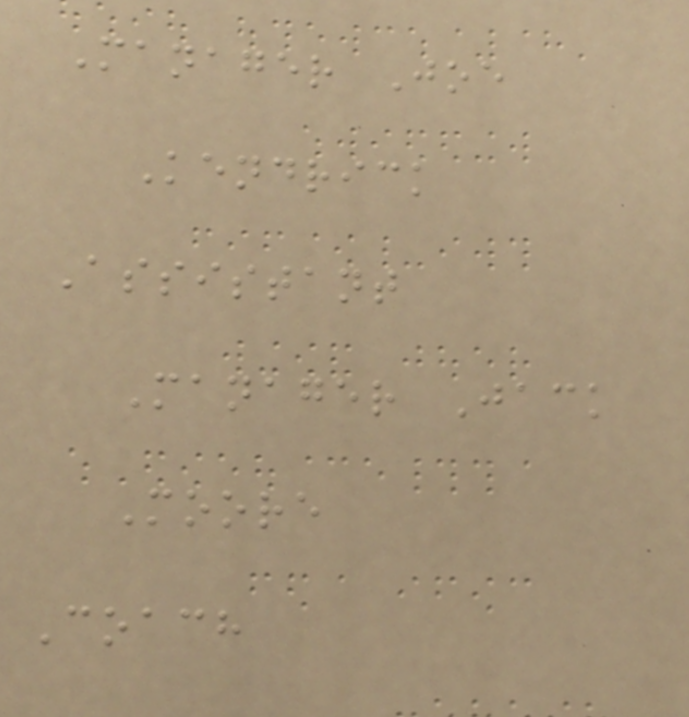Manager Joe
Kendrick
Assistant
Manager Jack
Moore
Coach
